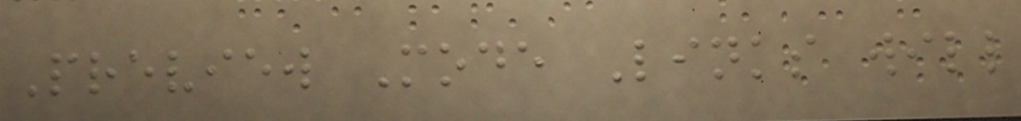Preview Mode Links will
